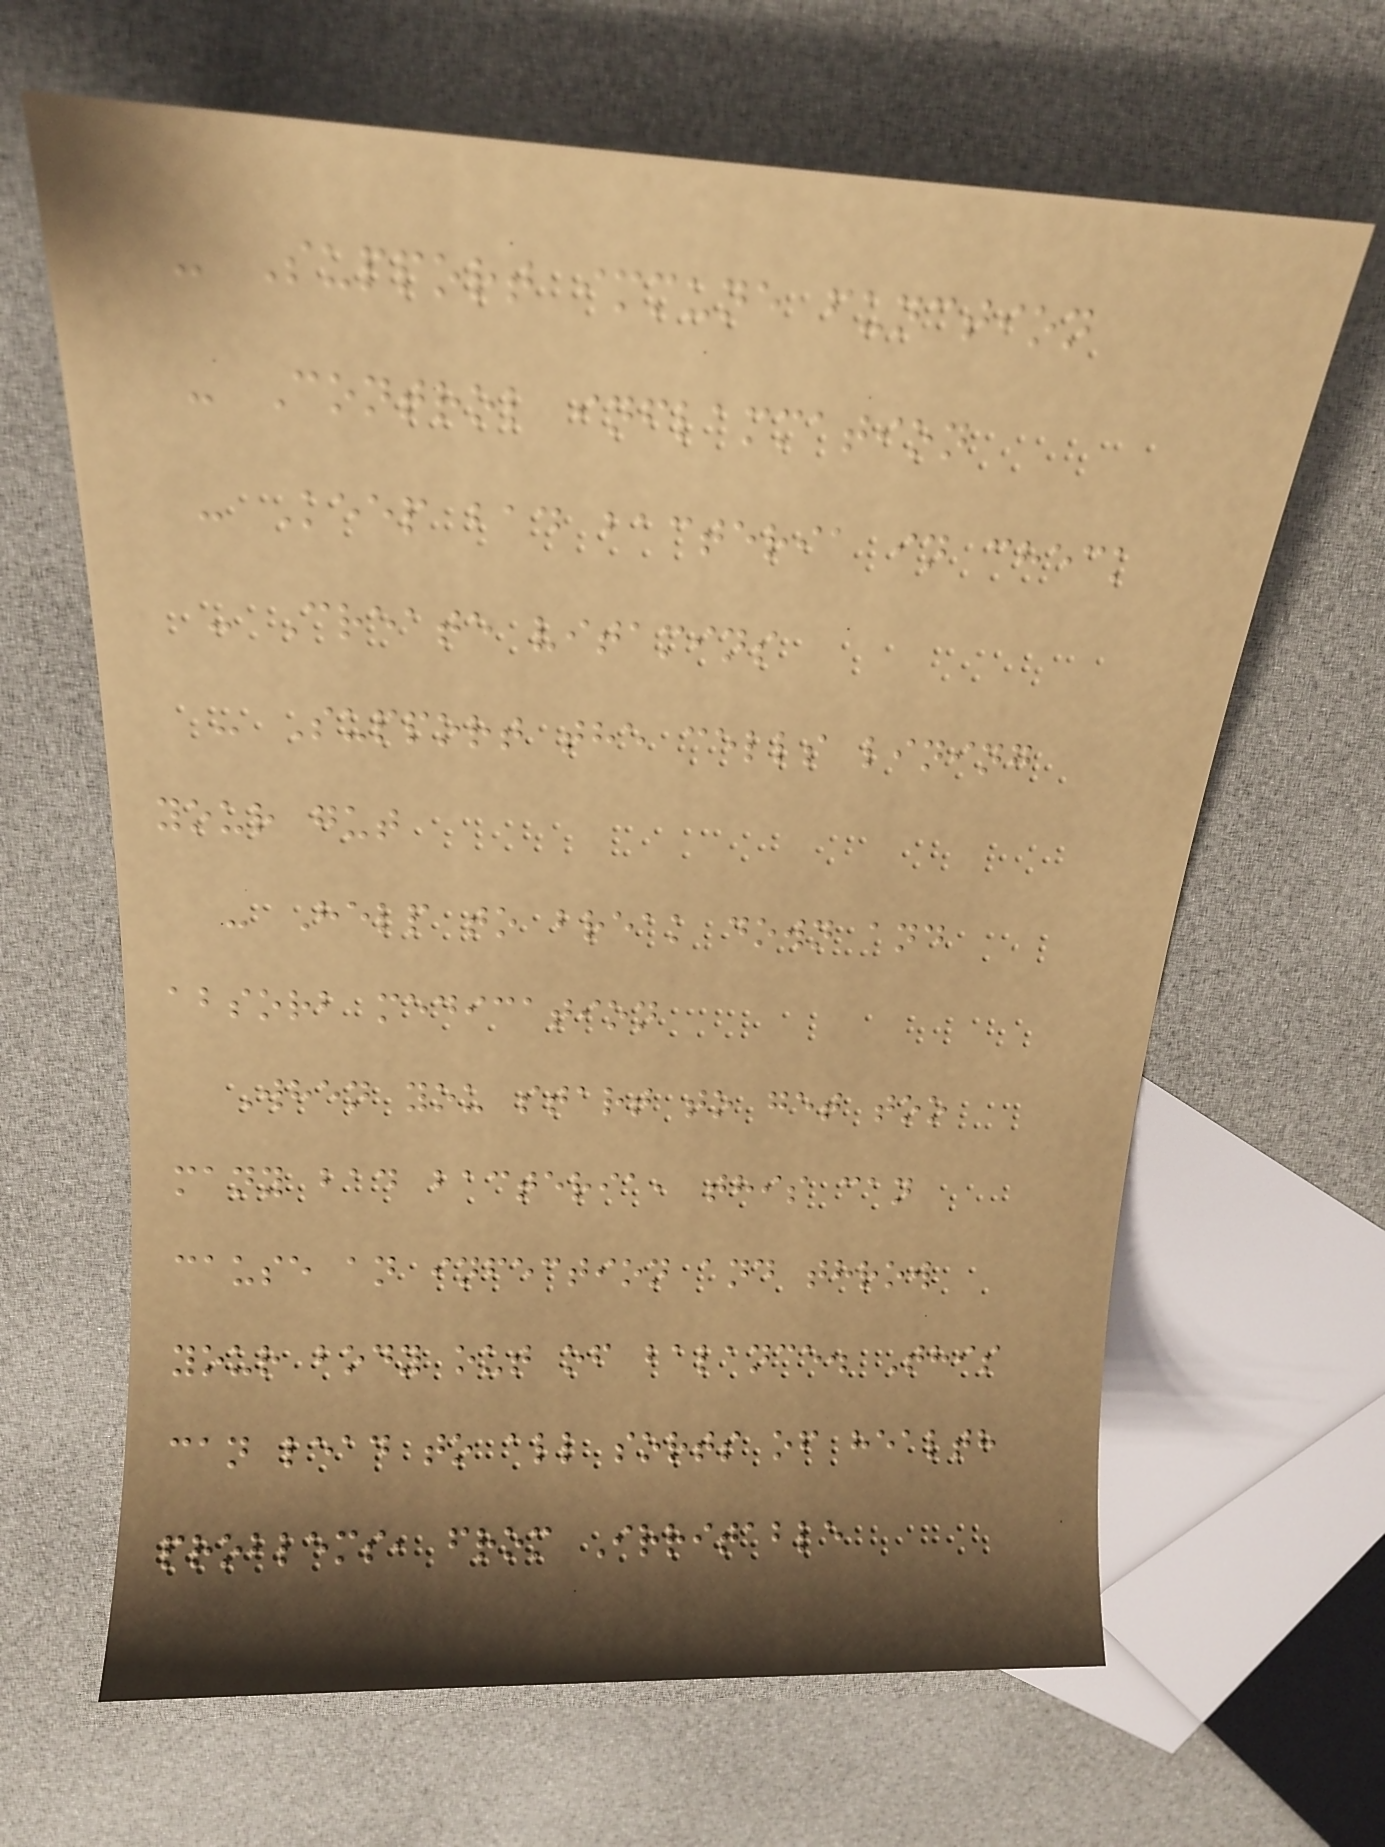- Support immune function
- Control inflammation
- Keep bad bacteria in check
- Create vitamins
- Support the cells lining
your gut
- Help to break down and
absorb medication
When you start to get too
many bad bacteria, this can
cause an infection and throw
your body out of balance. This
can lead to all sorts of health
problems, from Irritable
